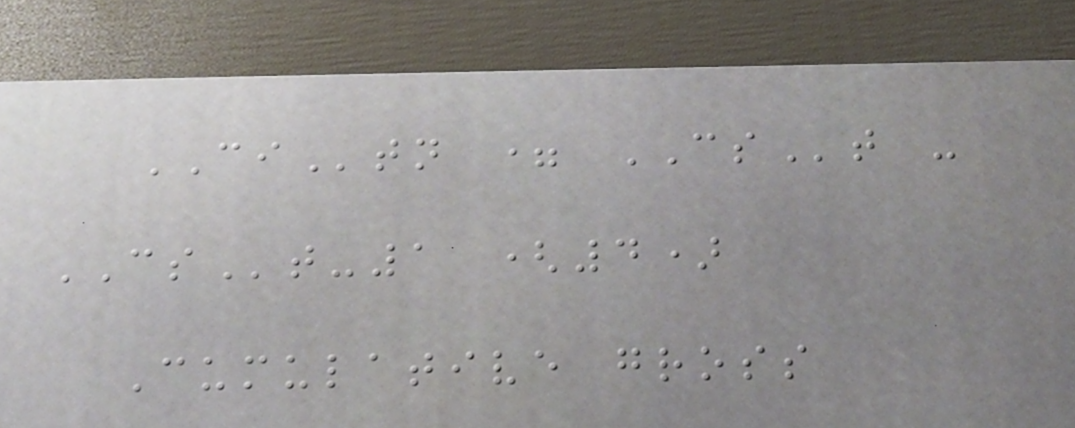CItn = CSt -
CSt-1 (4)
Cumulative gross
